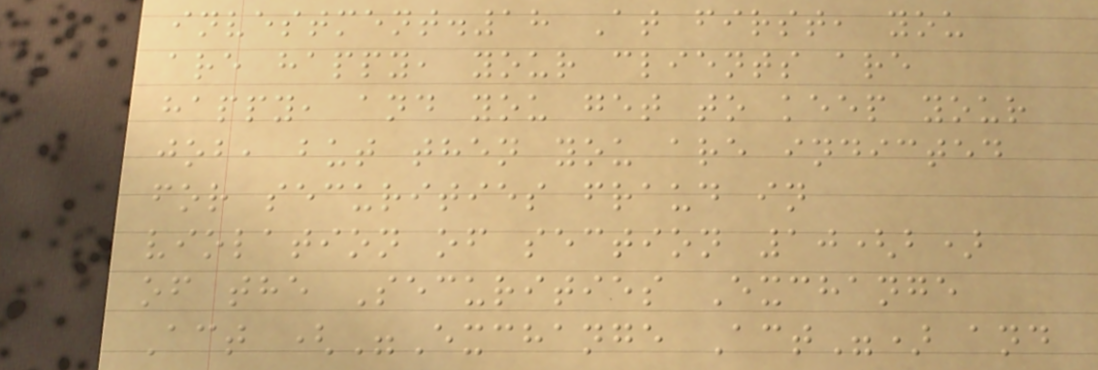investment.18 At first, you
are happy, your clients are
happy, and you get to keep your
job, but then you are indicted
for securities fraud in
violation of section 10(b)
of the Securities Exchange
Act ("Exchange Act") and
